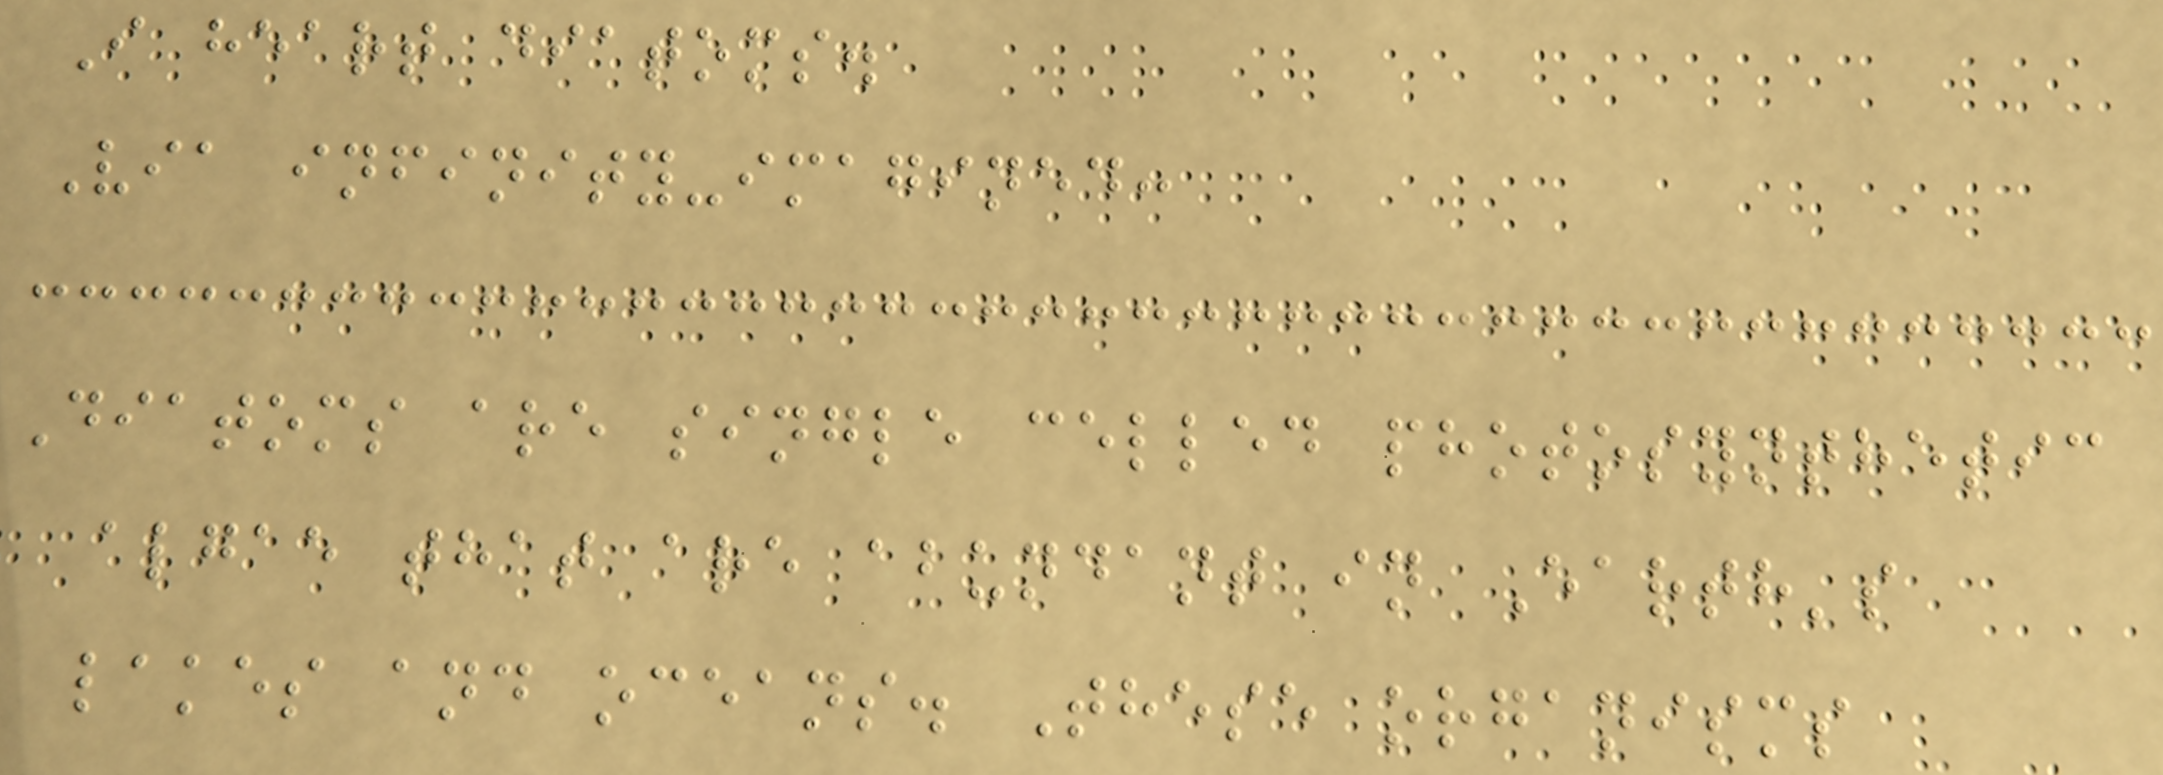I heart diatoms.
Via infinity-imagined:
Diatoms are single celled photosynthetic
algae that are abundant in Earth's
lakes and oceans. These organisms
